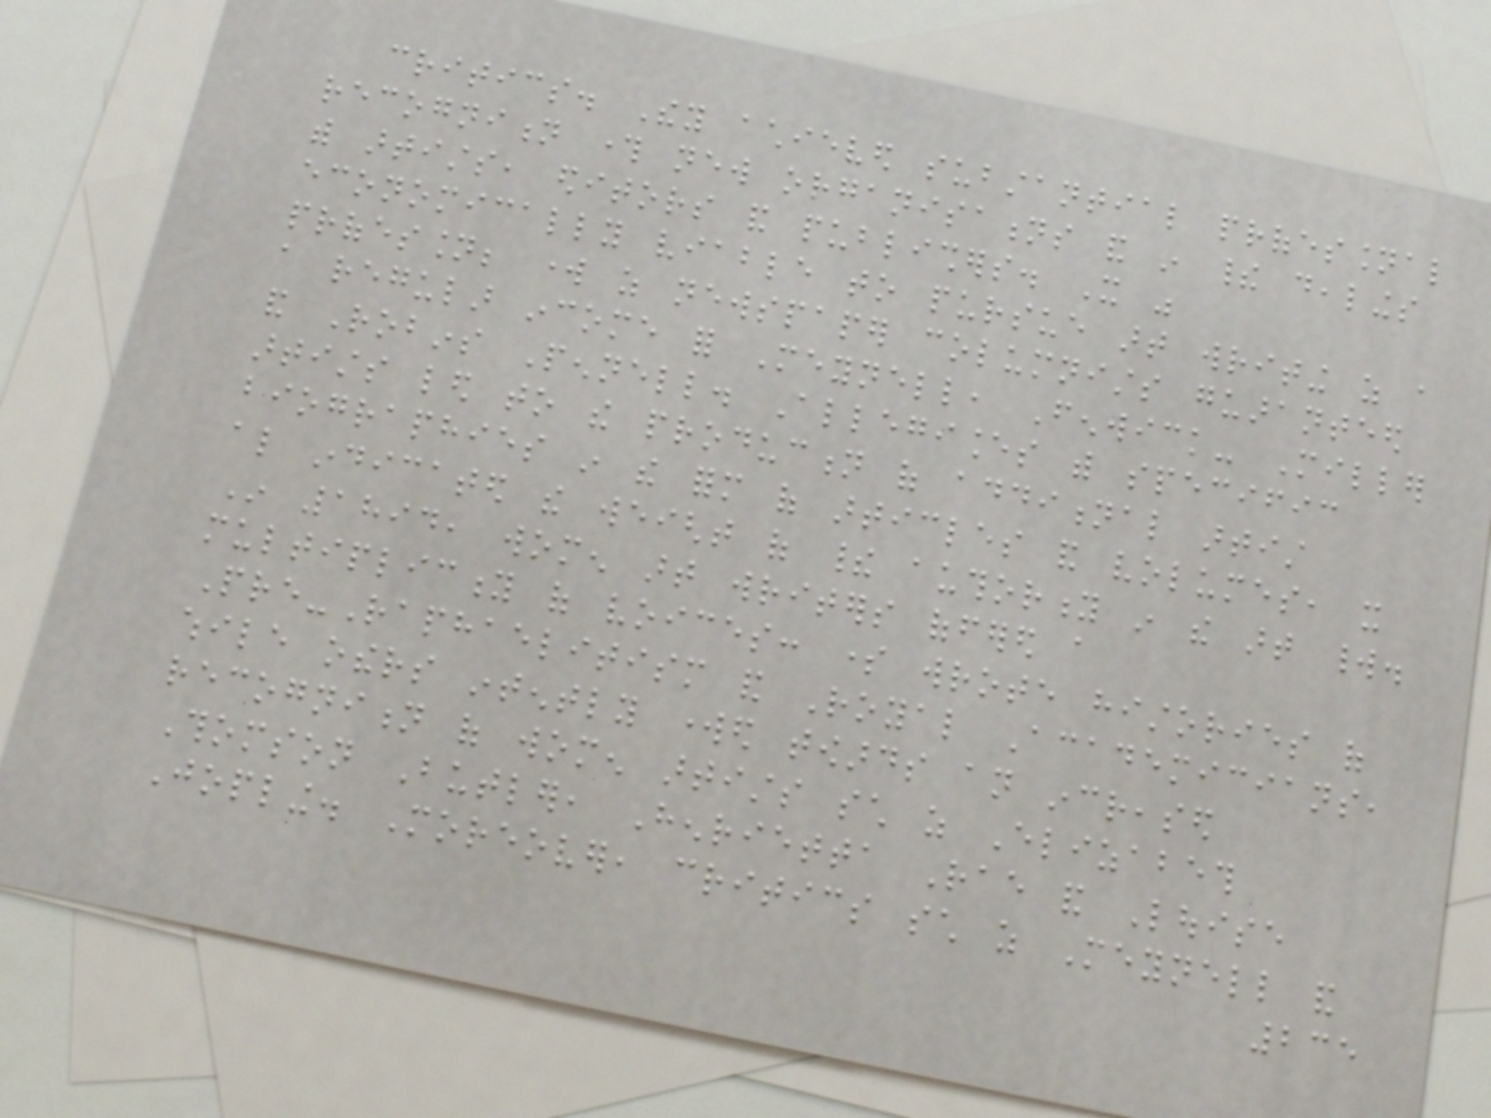critics. They achieved substantial professional
recognition through new organisations and in their dealings
with artists, editors and publishers. It was
economically viable to pursue art writing as a
profession; work as newspaper columnists guaranteed
a regular income for Meynell, Fenwick- Miller
and Robins Pennell. Allegiances with specific
artists led to the production of additional artist
biographies in the form of articles and volumes, it
also indicated the weight of their authority in the art world.
In 1894, women art writers offered a
multiplicity of voices: some wrote histories of
Pre-Raphaelitism and Royal Academicians,
while others intently worked towards an increased
recognition of women artists such as Elizabeth
Thomson Butler, Henrietta Rae and Louise
Jopling. Moreover, critics such as Meynell and
235
